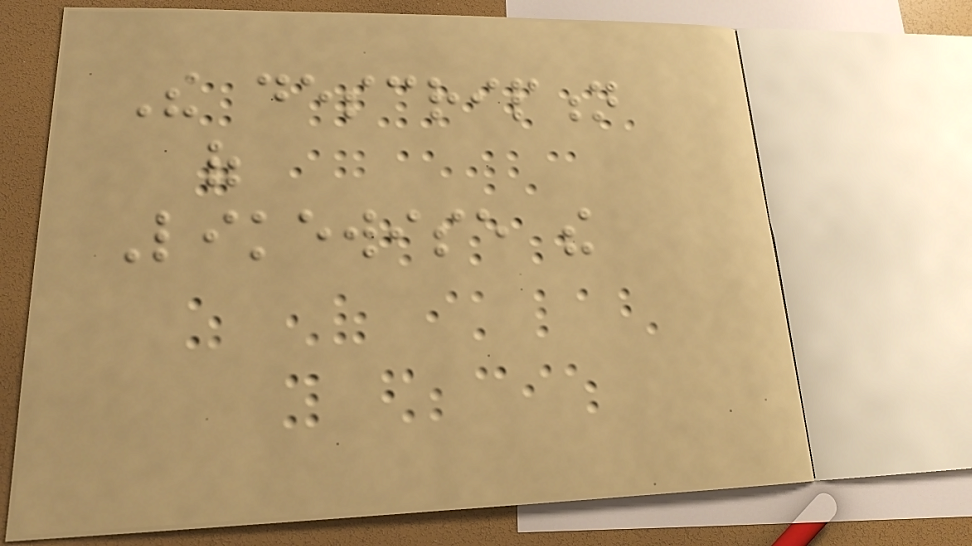The description
of
Likewise the
